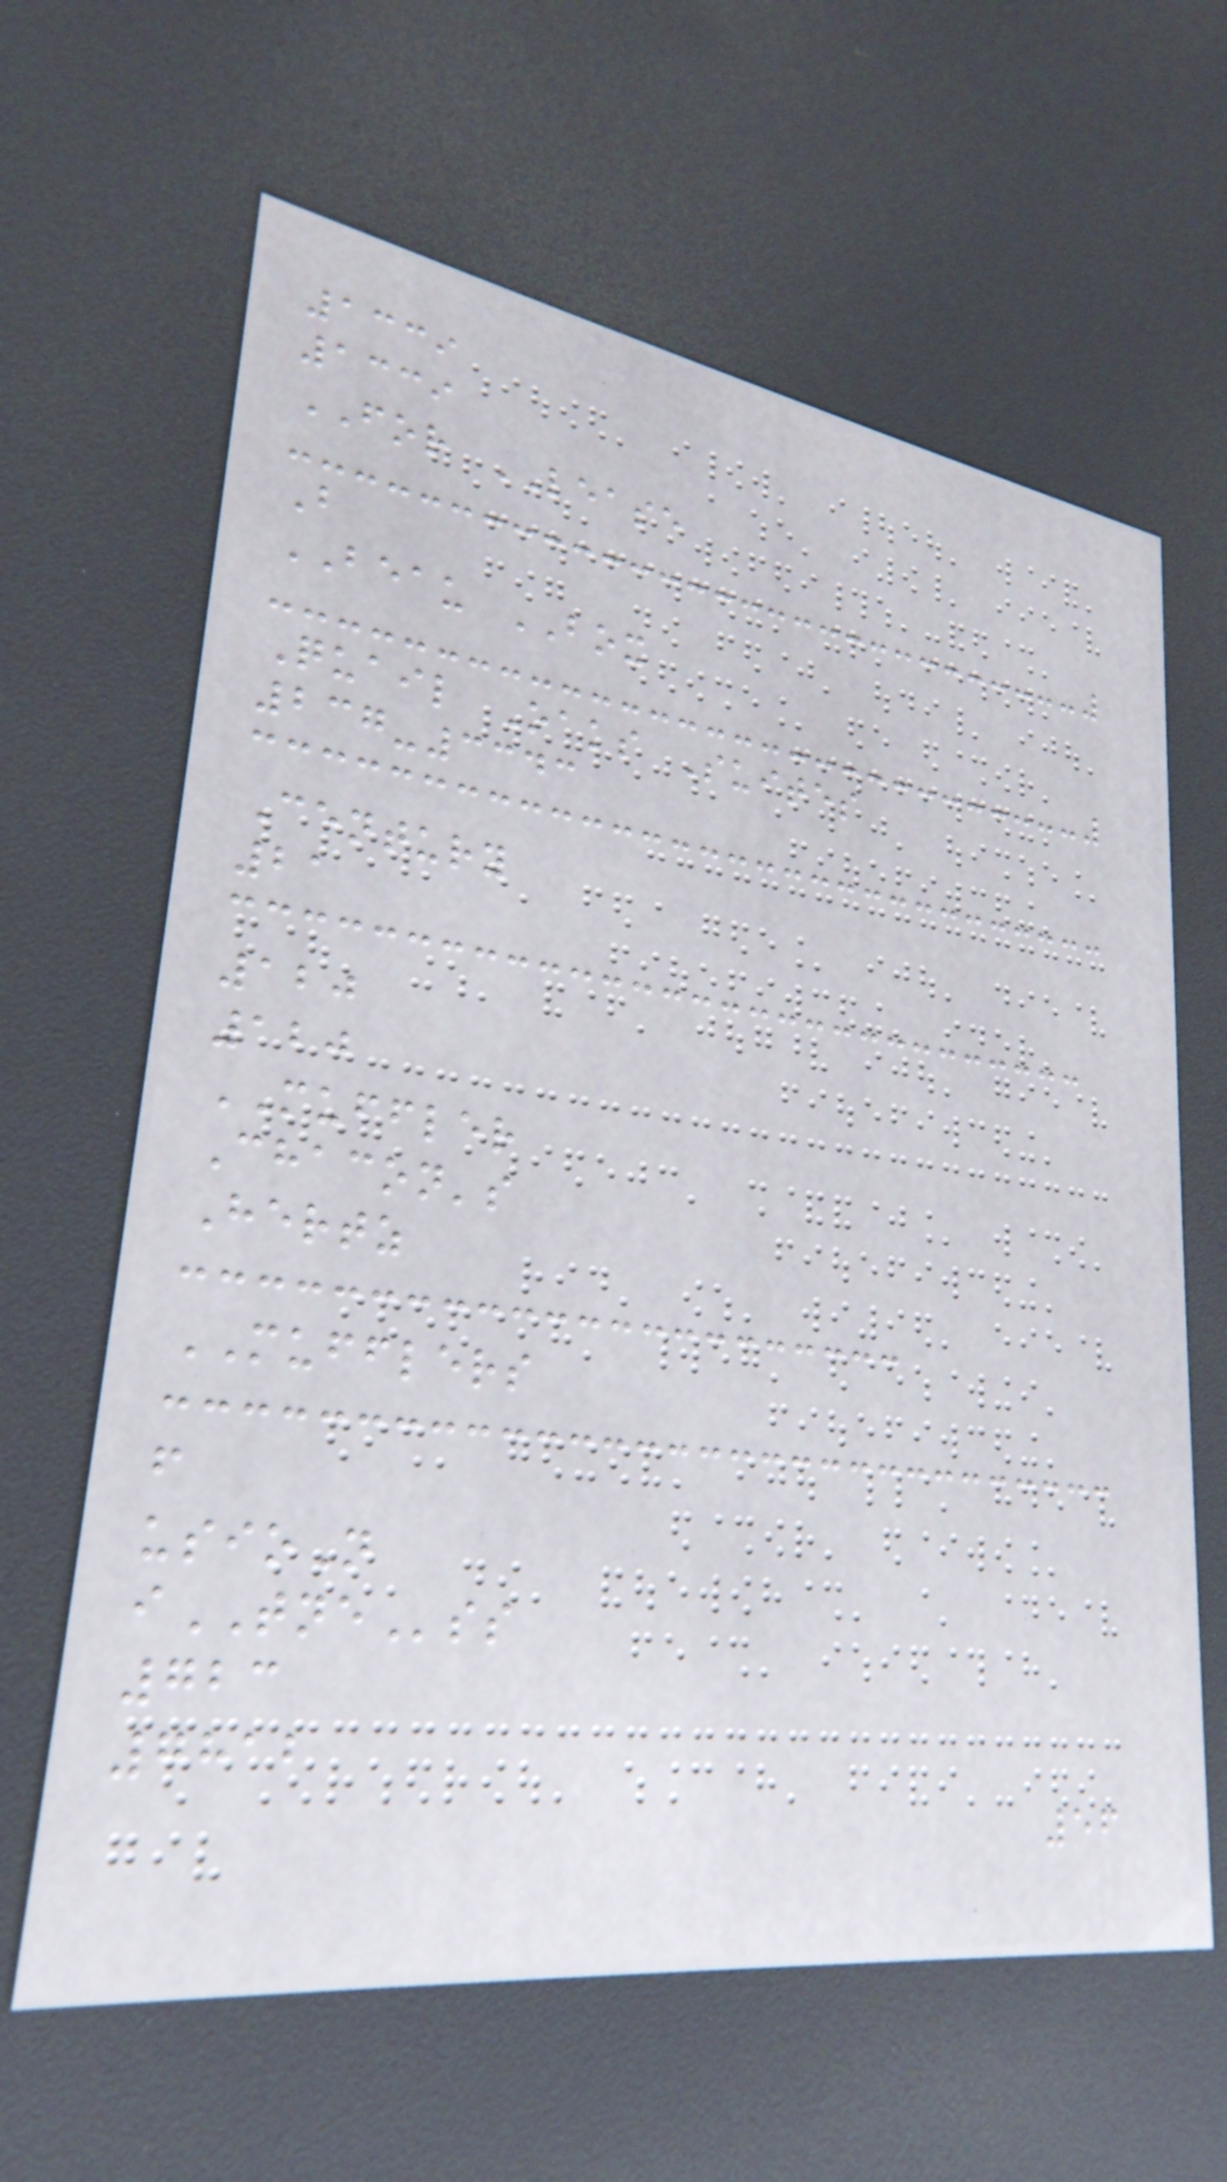1339
1339
FOR LEASE
B
BEAU BOX
Quail Oaks Suites
237-3343
Century
21
120
120
MUFFLER
Chacon's
Hertz
MUFFLERS
f
usioN
iTNEss
723
7812
56
